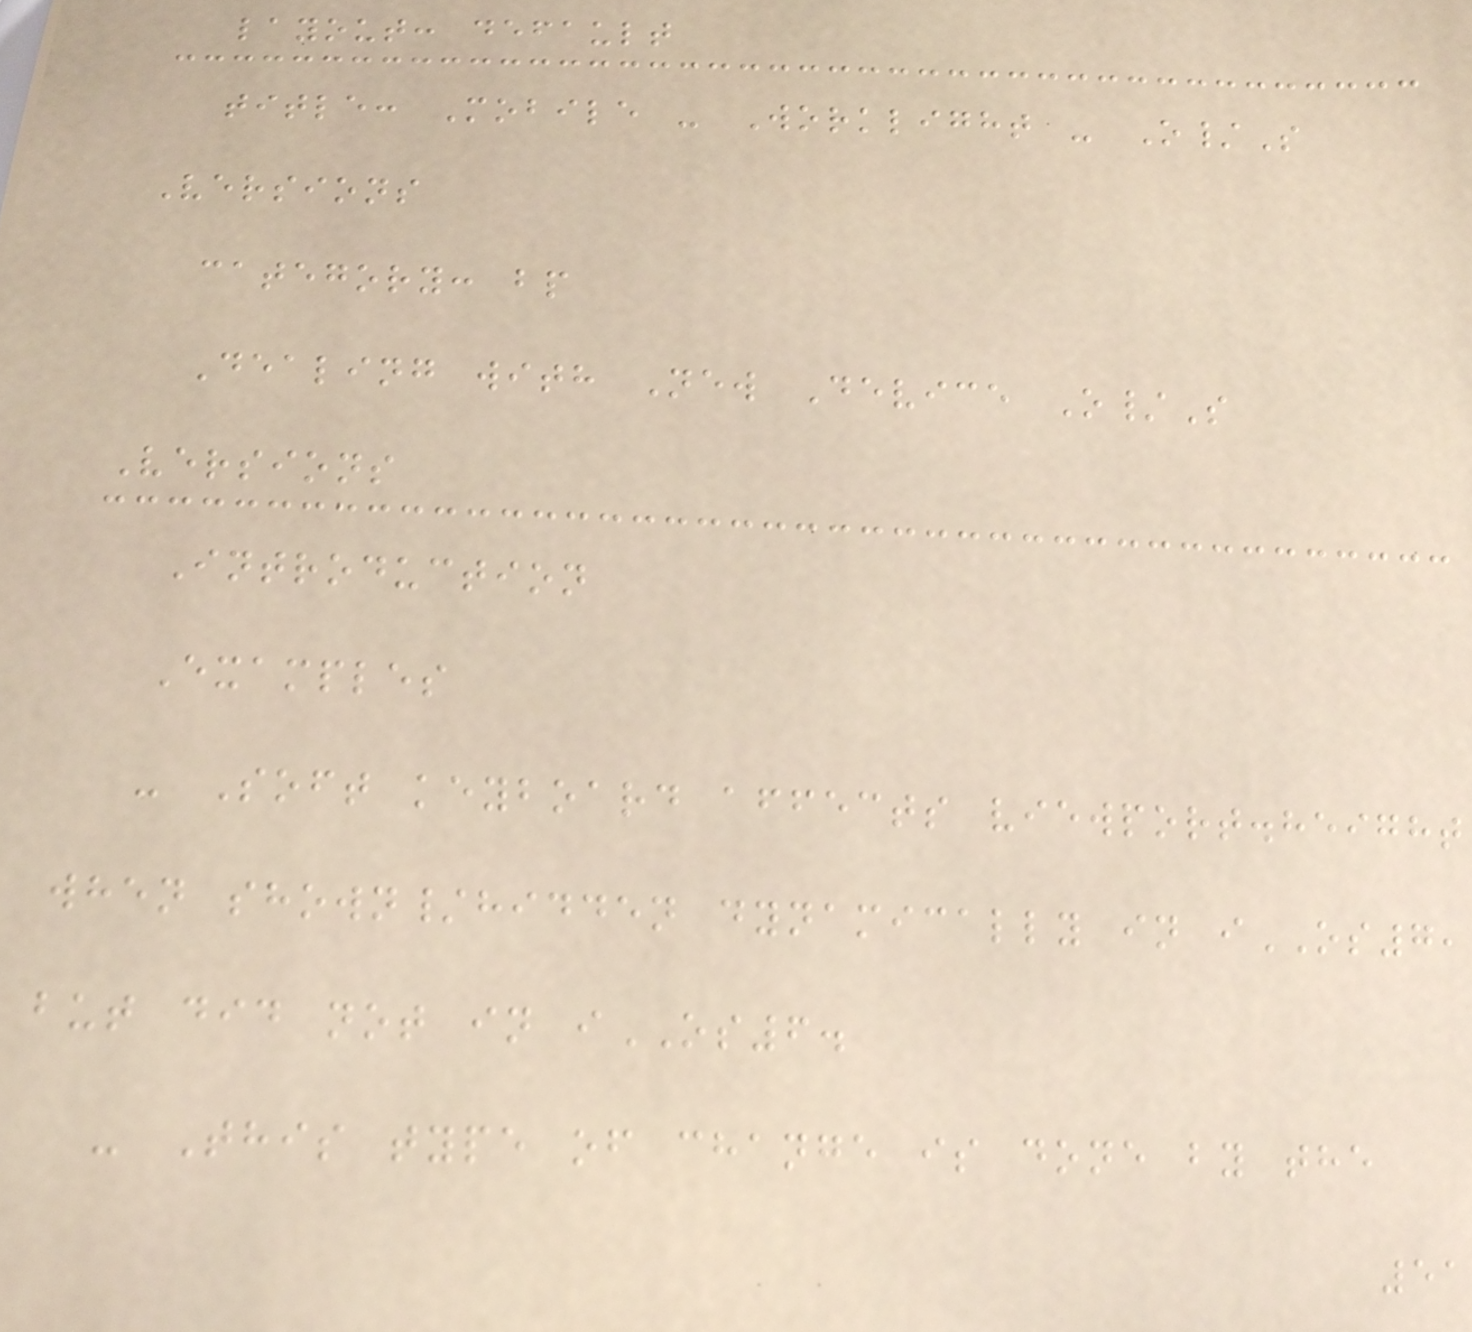layout: default
title: Mobile - Worklight - O/S
Versions
category: bp
Dealing with New Device O/S
Versions
Introduction
Examples
- Soft keyboard affects viewport.height
when shown/hidden dynamically in iOS7,
but did not in iOS6.
- This type of change is done by the
51
